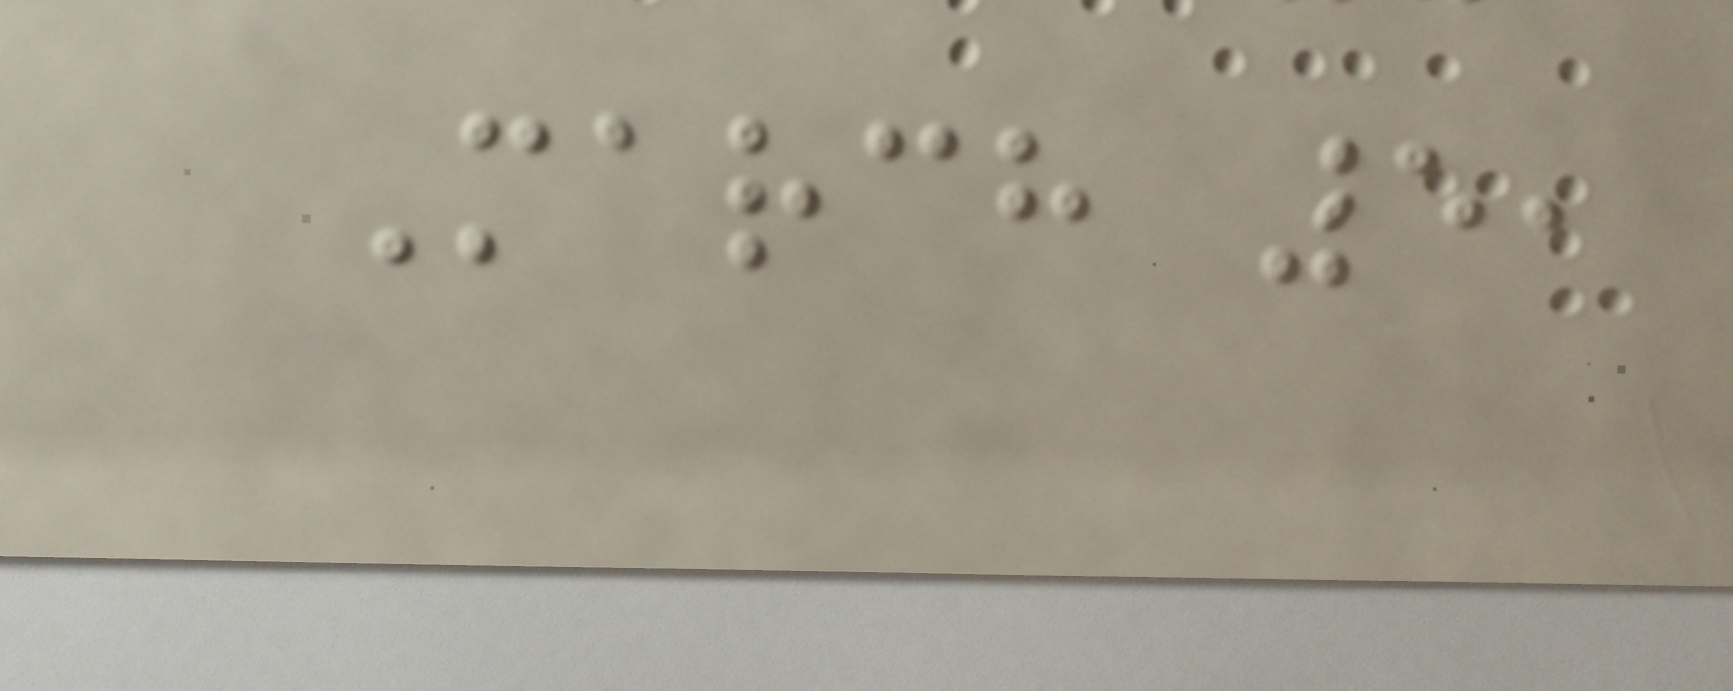March 5,
